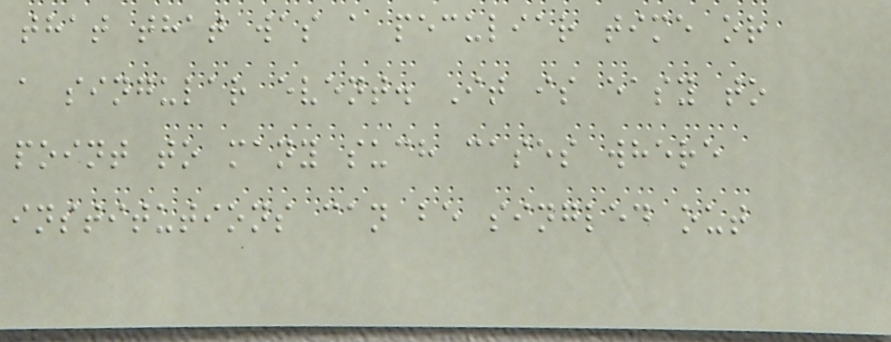that that was a peculiar time or
a singular event. It is easy to
point to many such cases where
institutions can be singled out
